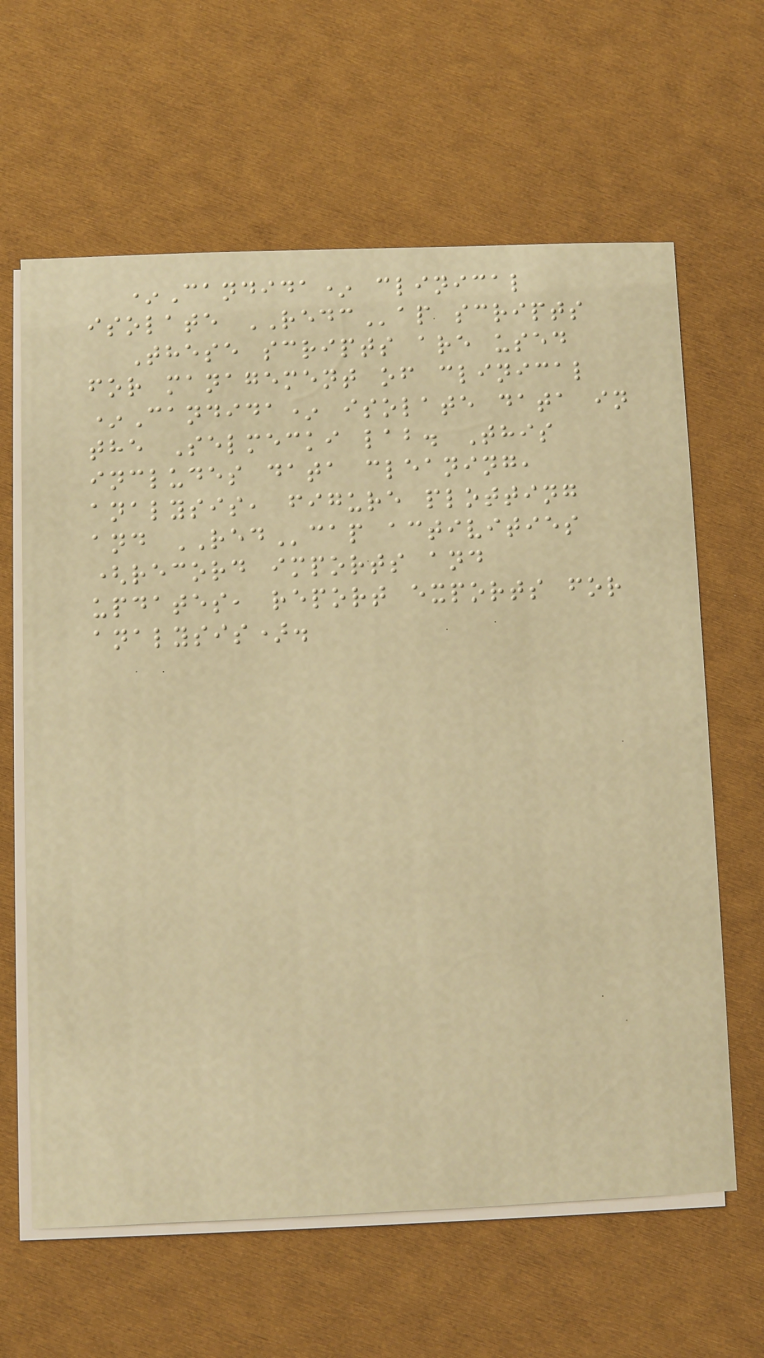*Candida* clinical
isolate REDCap scripts
These scripts are used
for management of clinical
*Candida* isolate data in
the Selmecki lab. This
includes data cleaning,
analysis, figure plotting
and REDcap activities
(record imports and
updates, report exports for
analysis).
